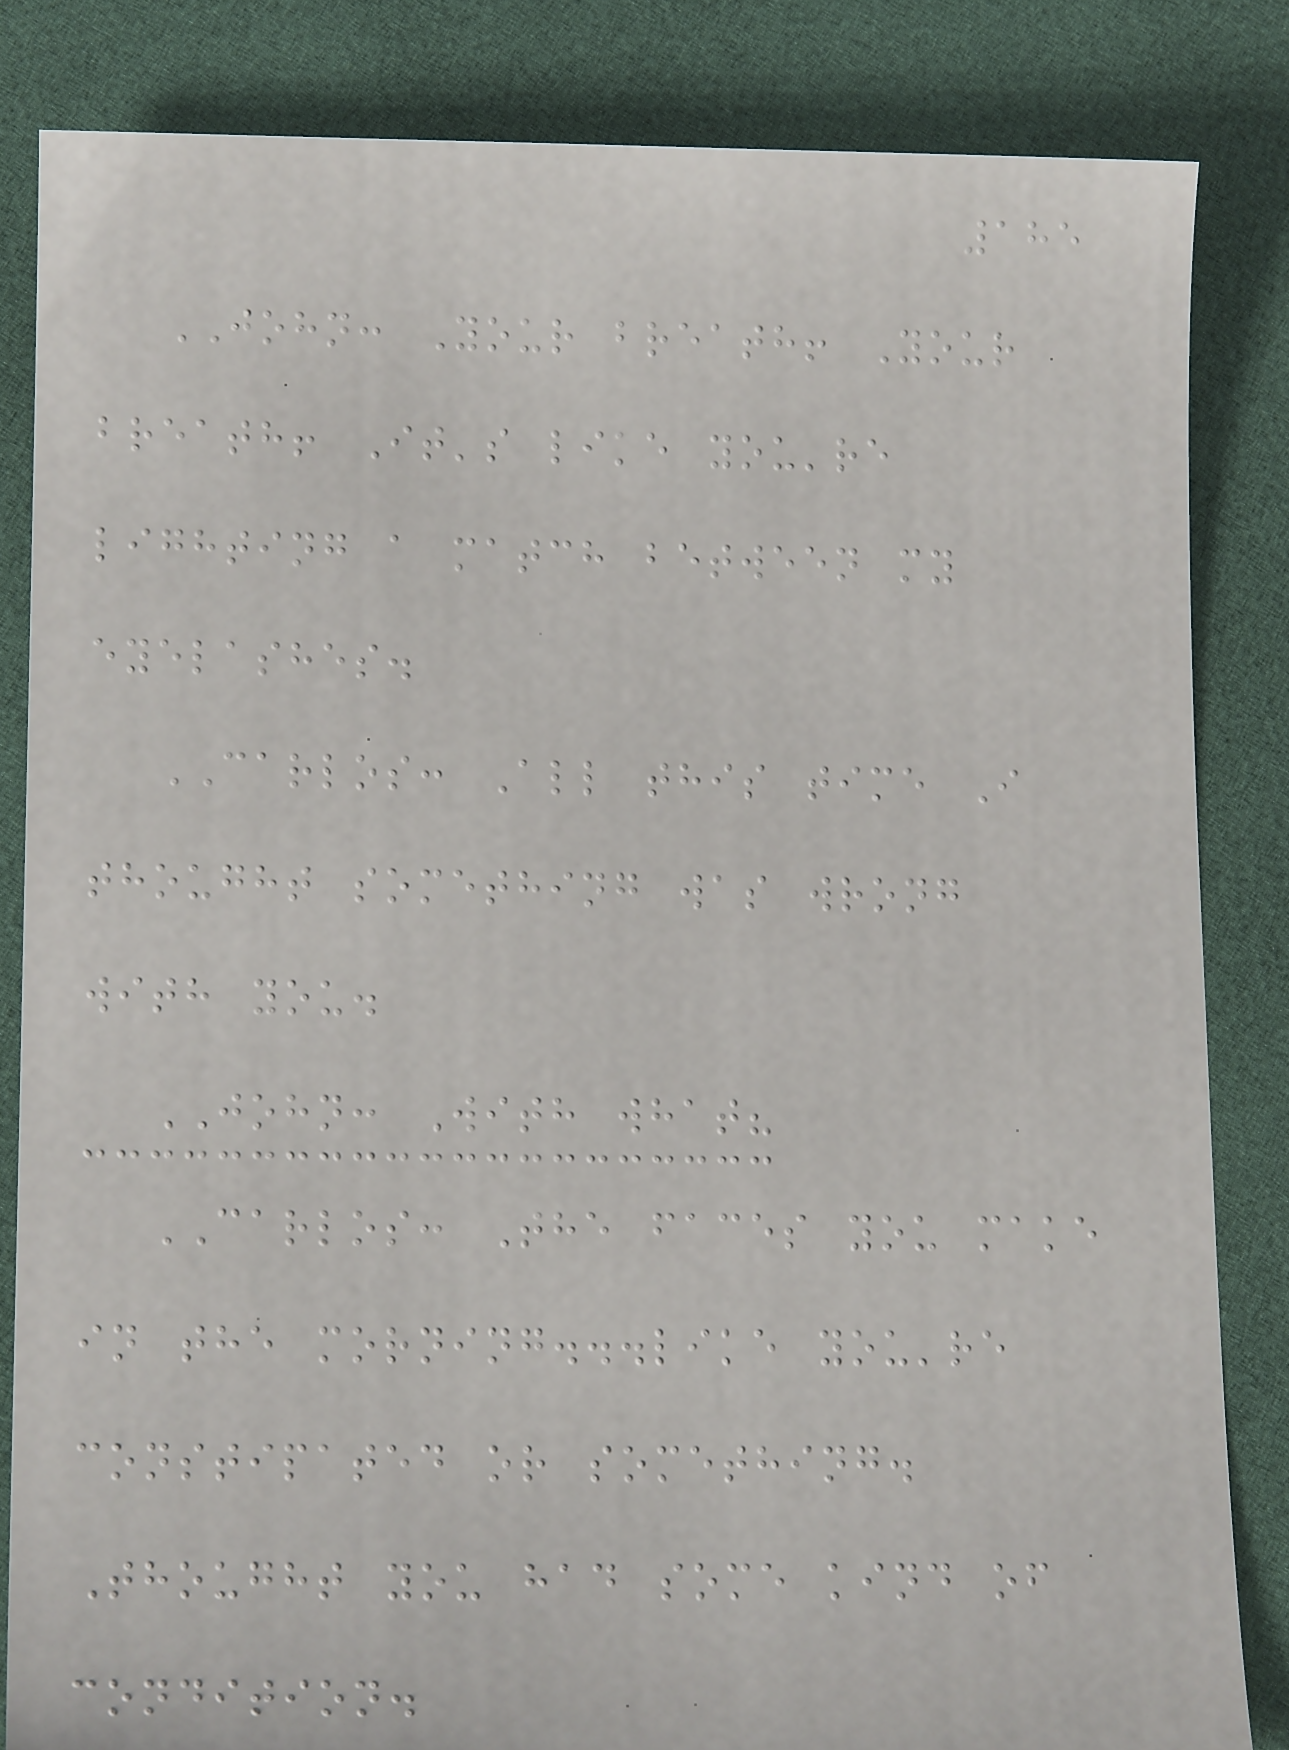185
JOHN: Your breath! Your
breath! It's like you're
lighting a match between my
eyelashes.
CARLOS: All this time I
thought something was wrong
with you.
JOHN: With what?
CARLOS: The faces you make
in the morning...like you're
constipated or something.
Thought you had some kind of
condition.
